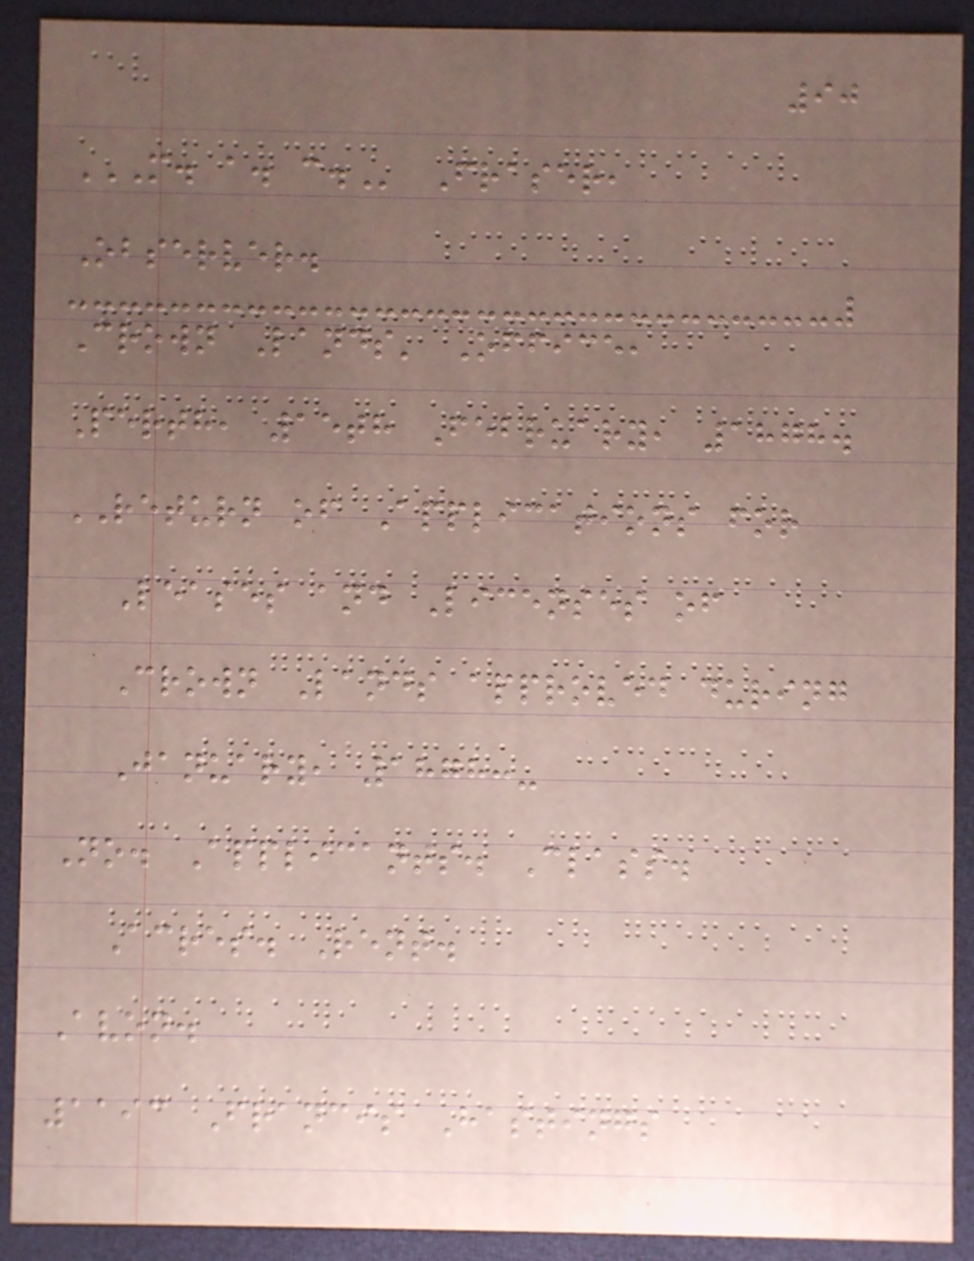90
M. A. C. Fraser,
Observer.
Crown Lands' Office,
Perth, 15th February, 1878.
RETURN of Applications for
Leases and Licenses of
Crown Lands approved during
January, 1878:-
No. Applicants. Class.
Acres. Rent.
Avon.
1193 Francis Hastings
